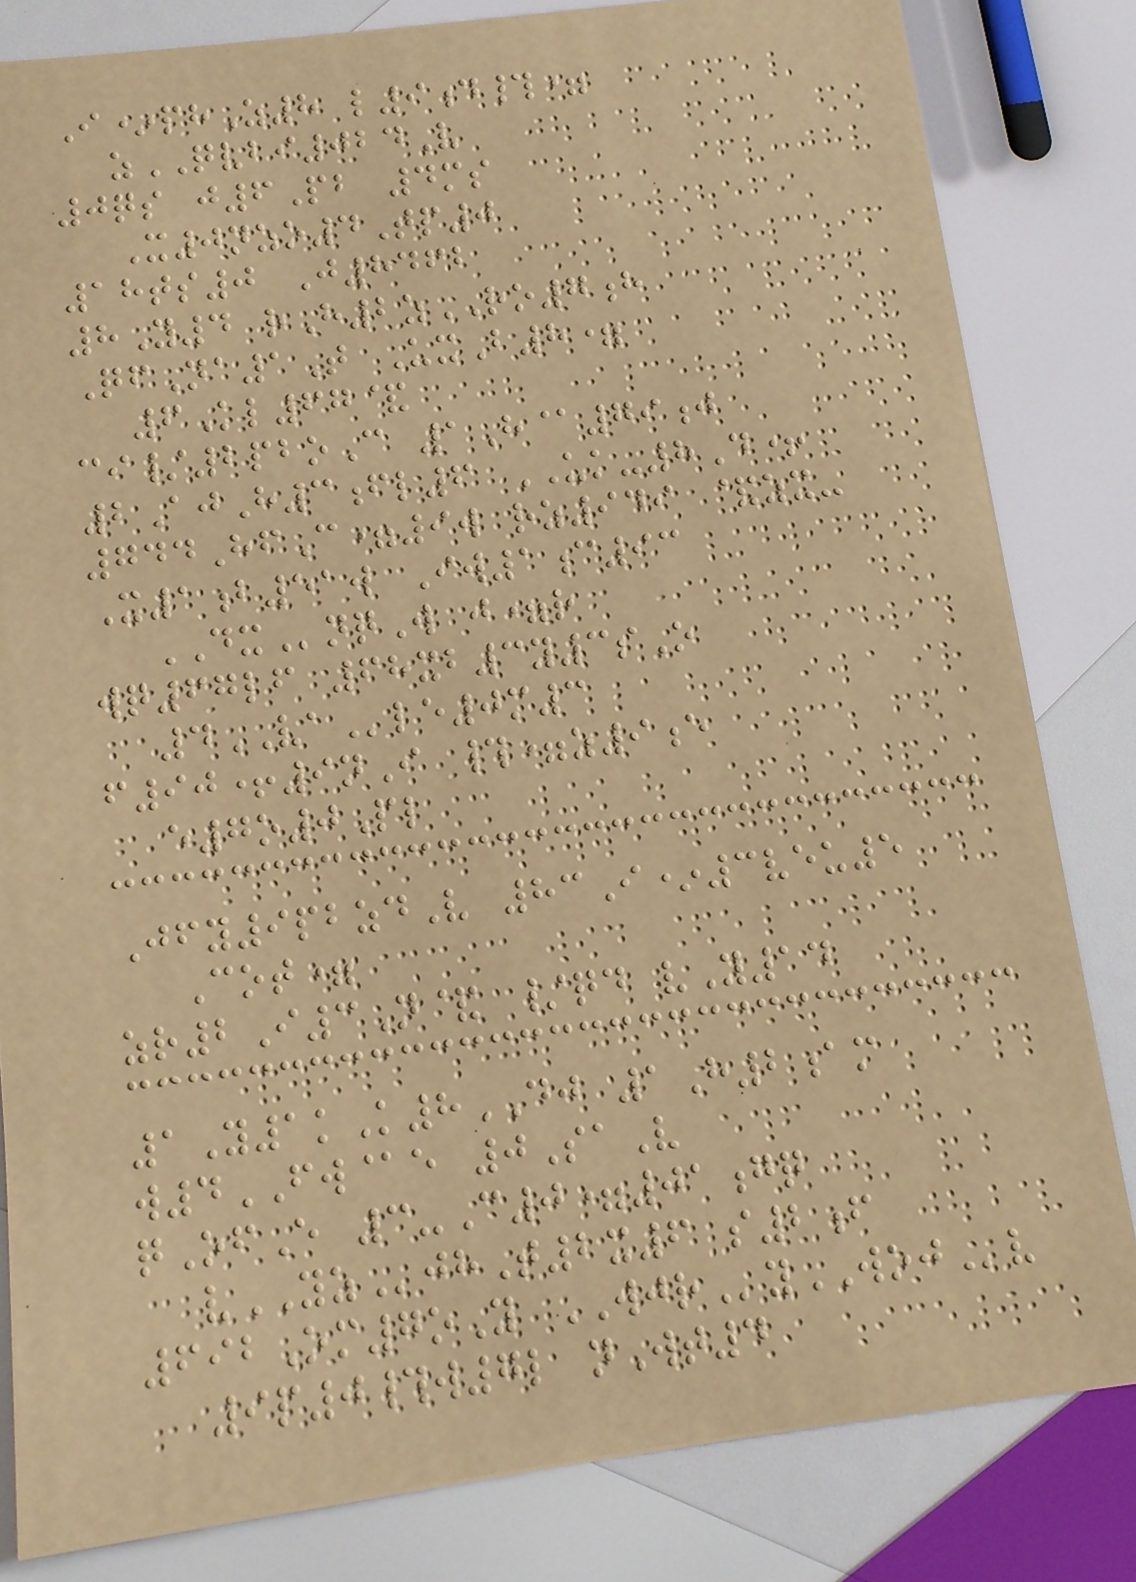I*phZ8 l9d#=
zQVBI024V
0qs j6Pb 4ms
X0nzo4Tp0
18ts0 J8462
8Y4 rH2zRO7h
QfNa1T UxB8=
6Kl67&
ci/2pboC 1H@79j
2AjH3fl6 UK-8D+
744HfC=9w rz949 &zx-
X1b51w Iw1c93
DXnqW j=r
wq67lf 68xb3y3sO
4VAle0m3
f90+9nI #=z9e
e7o0Pl
Jfy9pbzdV 83I*3veu5
Cot=
zr2I3N& /qd vY14
1Y1kK8DJ 1H2am
w4FW@e 0SaV
qOfE 3-C0=01gq
vYZjhT2x6 s2f
692Om7oY WJRyWOJv
9p0#w7l nWt4
